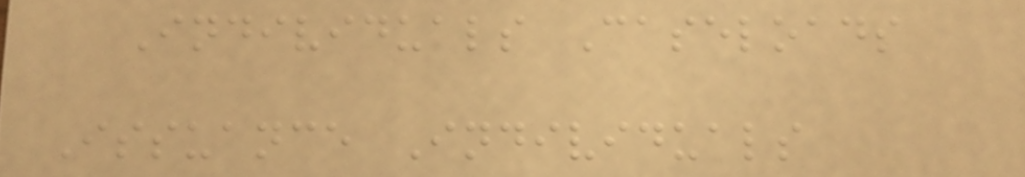Individuals Caseloads
Issuance Individuals
